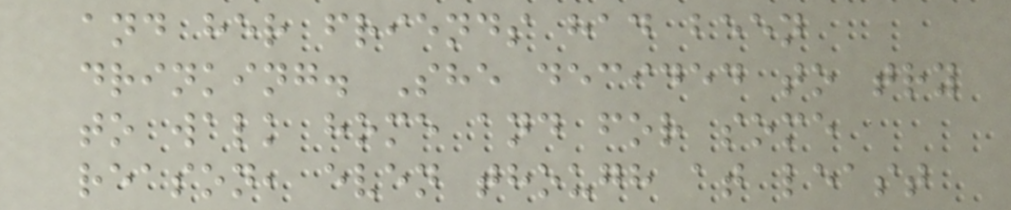and her friends had been
drinking. She decided to try
to walk home and for some
reason, even though at least
